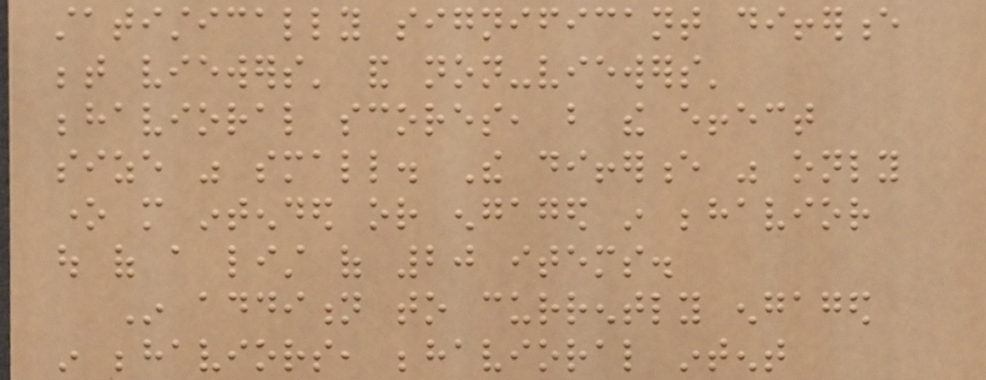statistically significant difference
between viewers' and non-viewers'
behavioral scores, but the effect
size was small. The difference was only
one more intended or engaged in behavior
out of a list of 20 items.
In addition to currently engaged
in behaviors, behavioral intent
